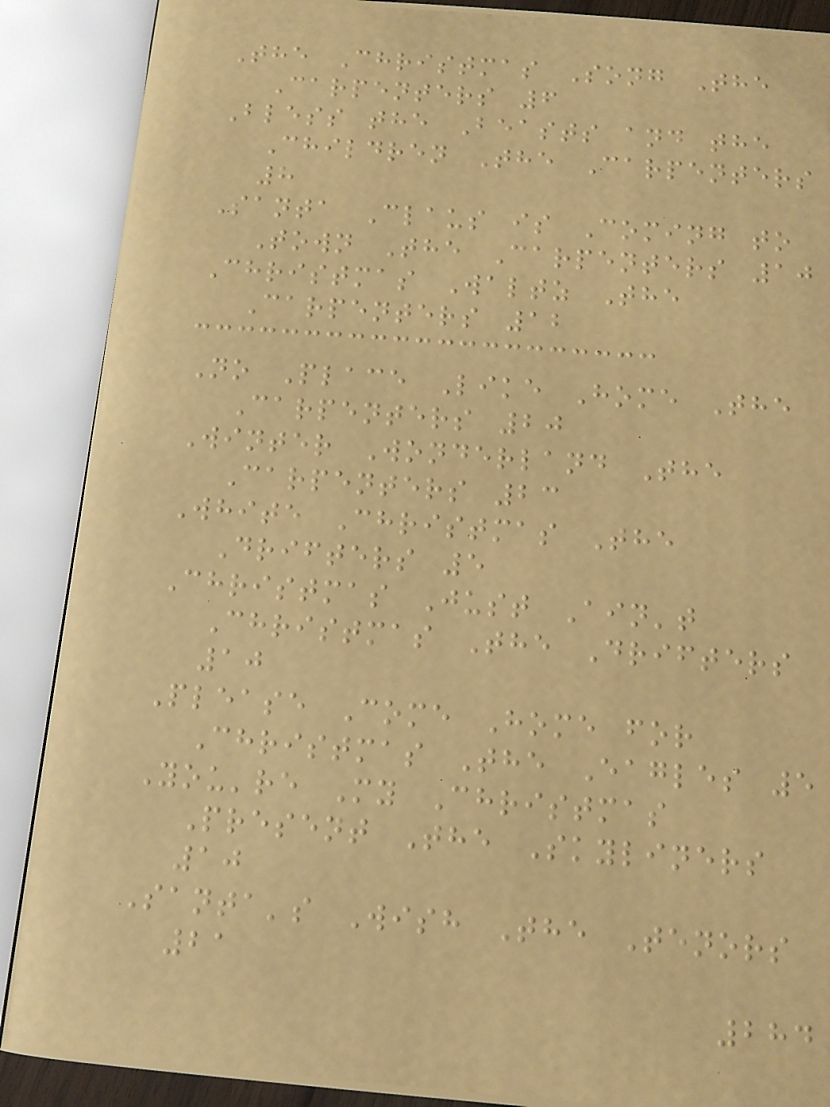The Christmas Song The
Carpenters 6
Bless the Beasts and the
Children The Carpenters
8
Santa Claus is Coming to
Town The Carpenters 10
Christmas Waltz The
Carpenters 12
No Place Like Home The
Carpenters 20
Winter Wonderland The
Carpenters 23
White Christmas The
Drifters 5
Christmas Just Ain't
Christmas The Drifters
10
Please Come Home for
Christmas The Eagles 5
You're My Christmas
Present The Skyliners
10
Santa's Wish The Tenors
21
284
